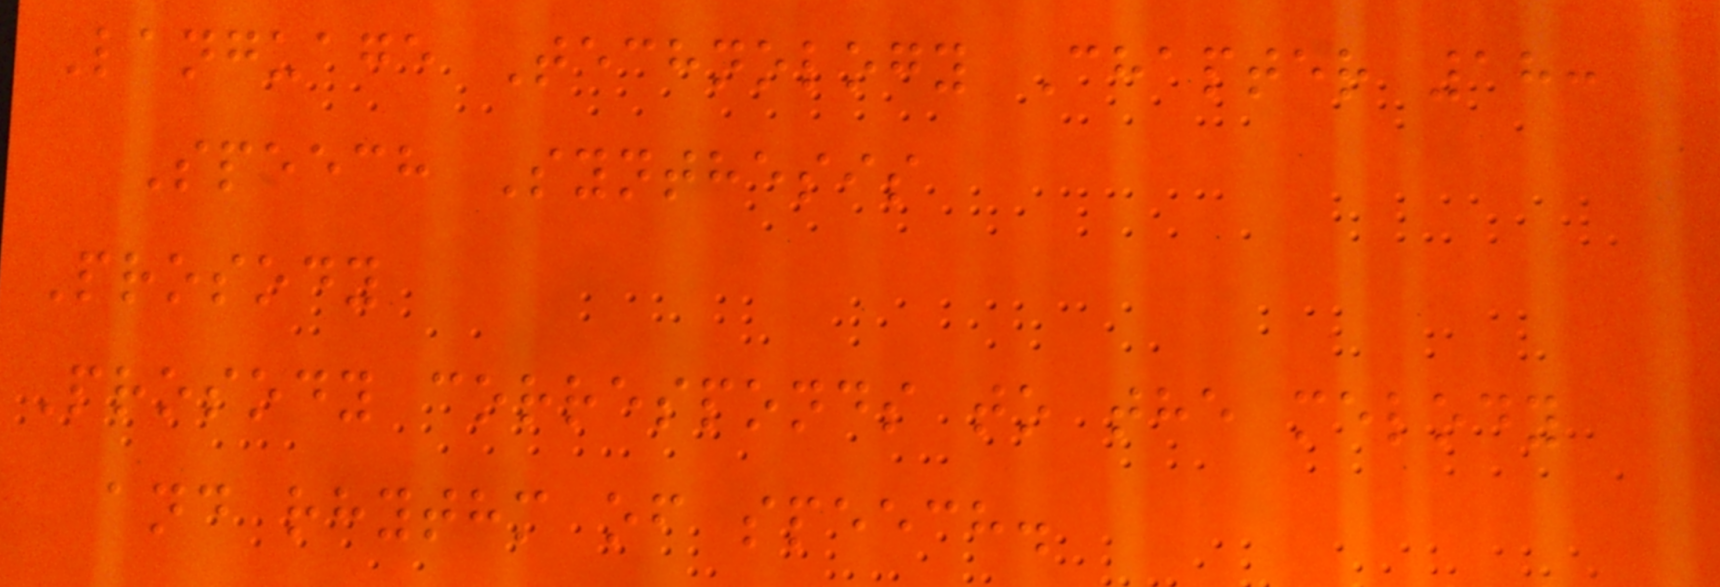Language Technology Chapter 18:
Speech Synthesis
Prosody
Prosody corresponds to the melody
and rhythm of speech.
